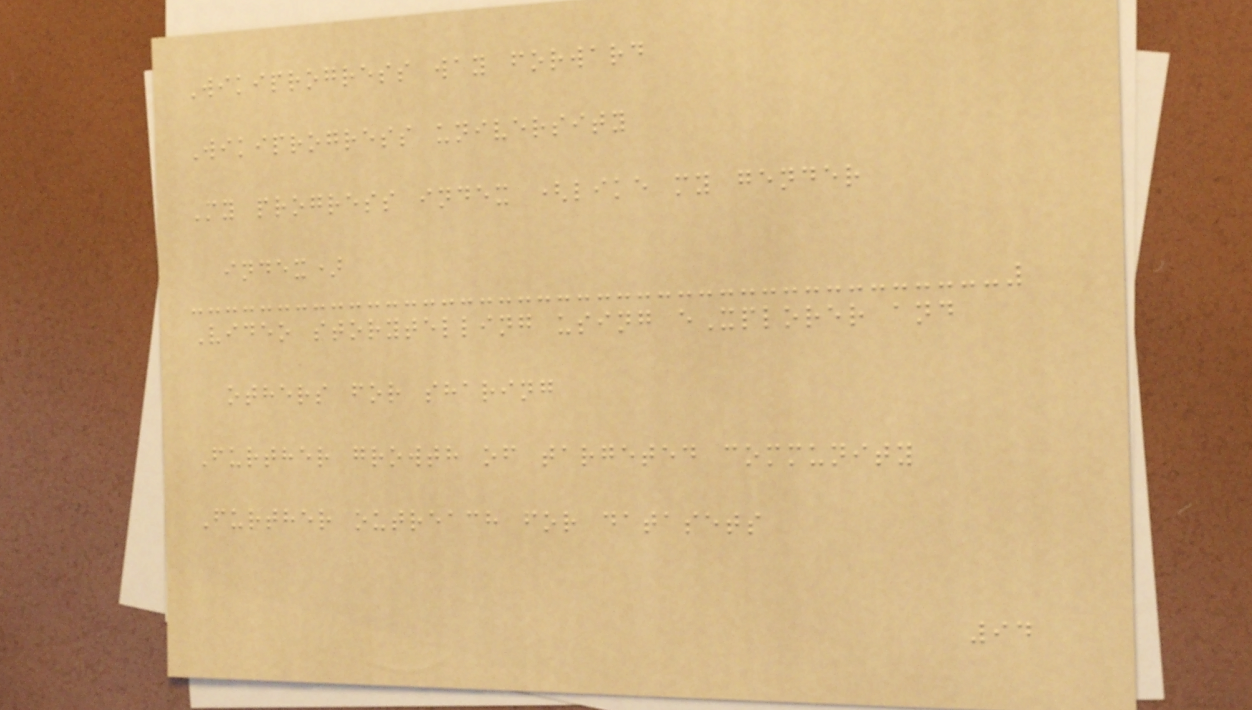Wikiprogress way forward
Wikiprogress university
My progress index (like my gender
index)
Video storytelling using eXplorer and
others for sharing
Further growth of targeted community
Further outreach for datasets
94
